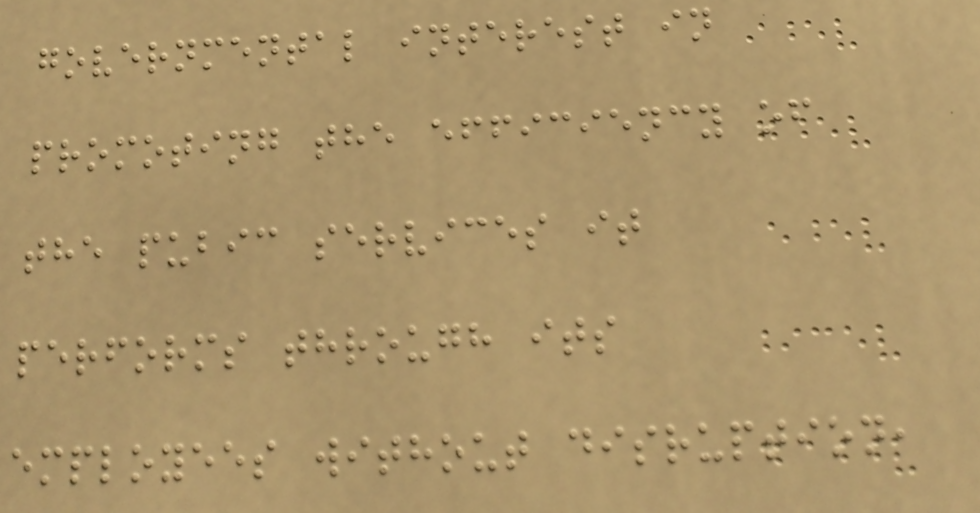governmental interest in
promoting the efficiency of
the pubic services it
performs through its
employees without disruption,
